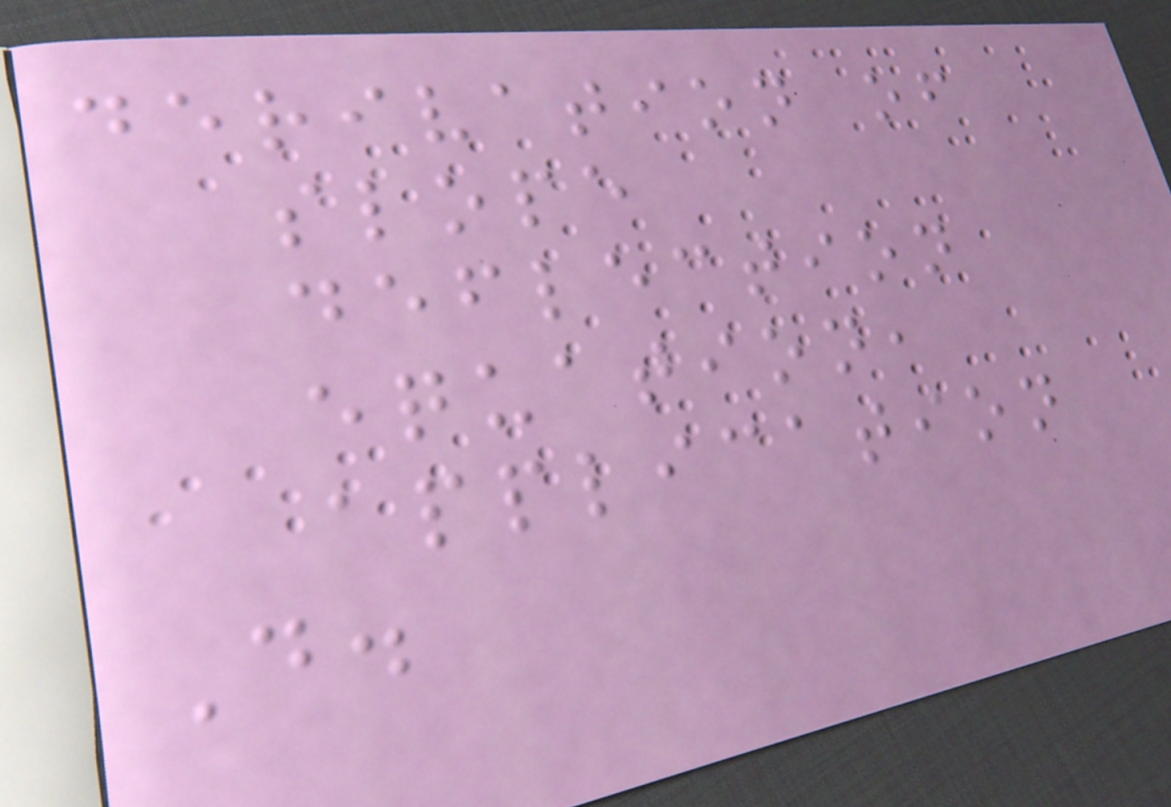derivation of
slope
deflection
equation,
application
D.
